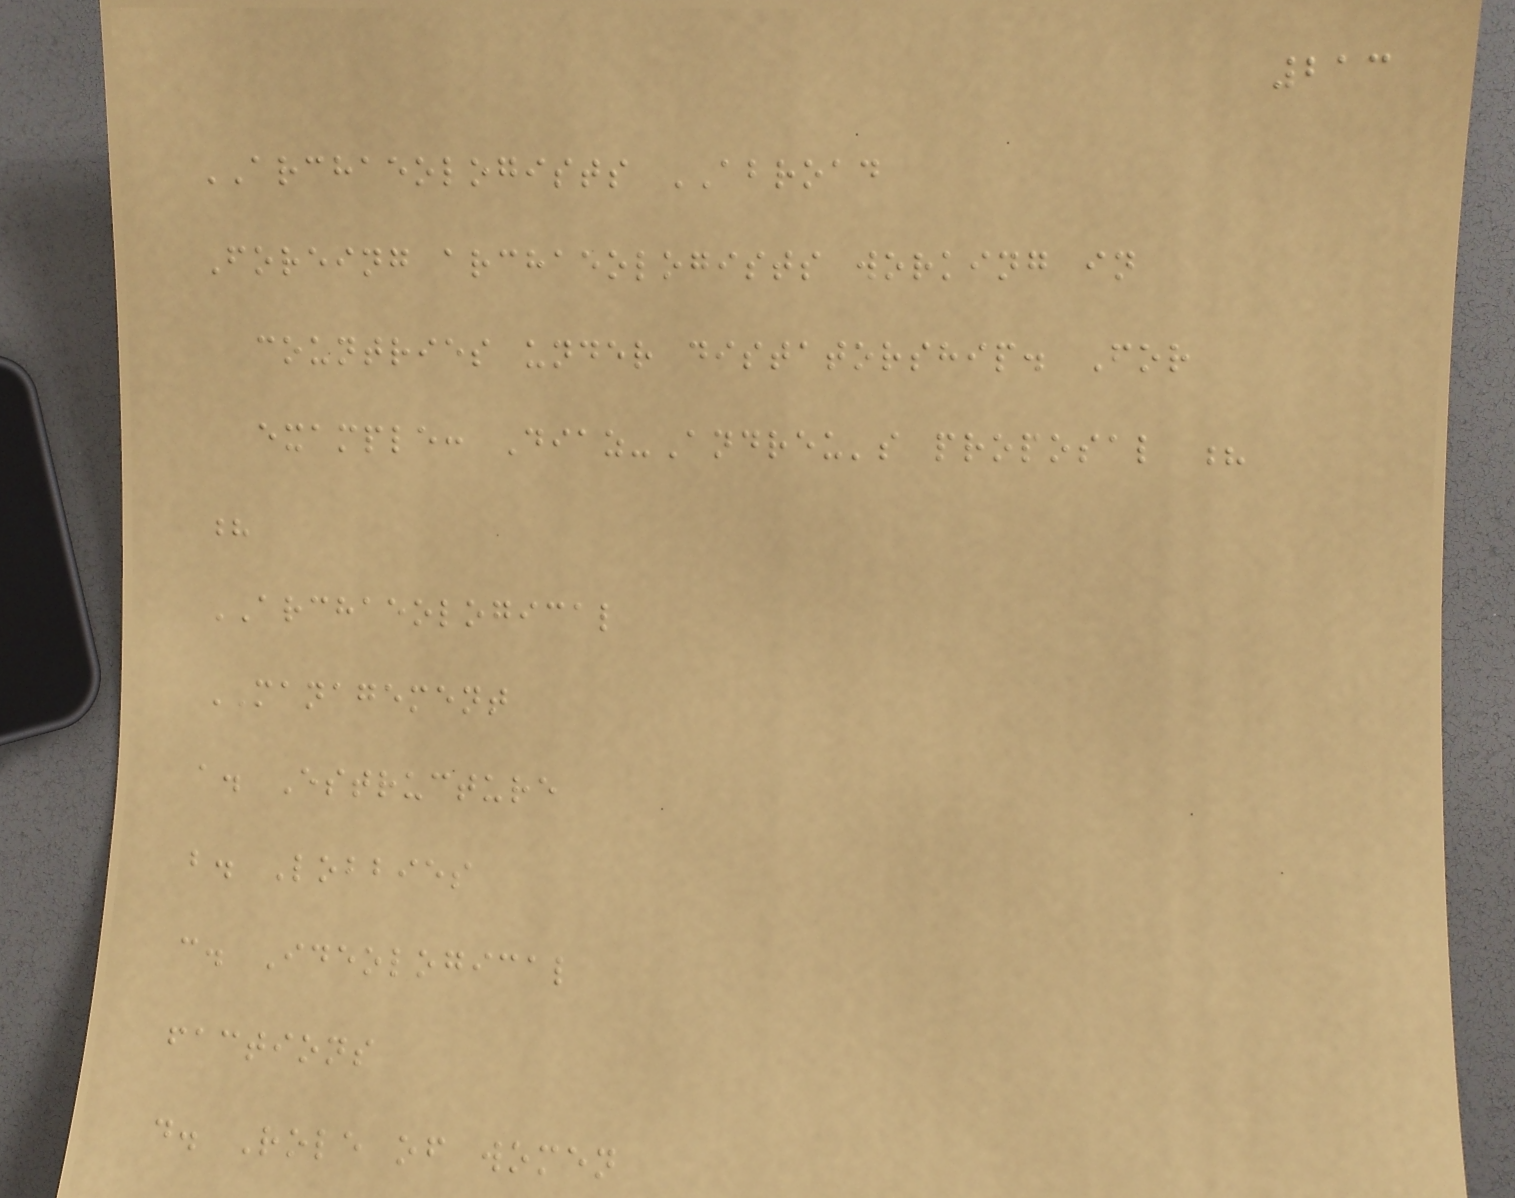213
ARCHAEOLOGISTS ABROAD
Foreing archaeologists working in
countries under distatorship. For
example: Diaz-Andreu's proposal ?
?
ARCHAEOLOGICAL
MANAGEMENT
a. Estructure
b. Lobbies
c. Ideological
factions
d. Role of women
